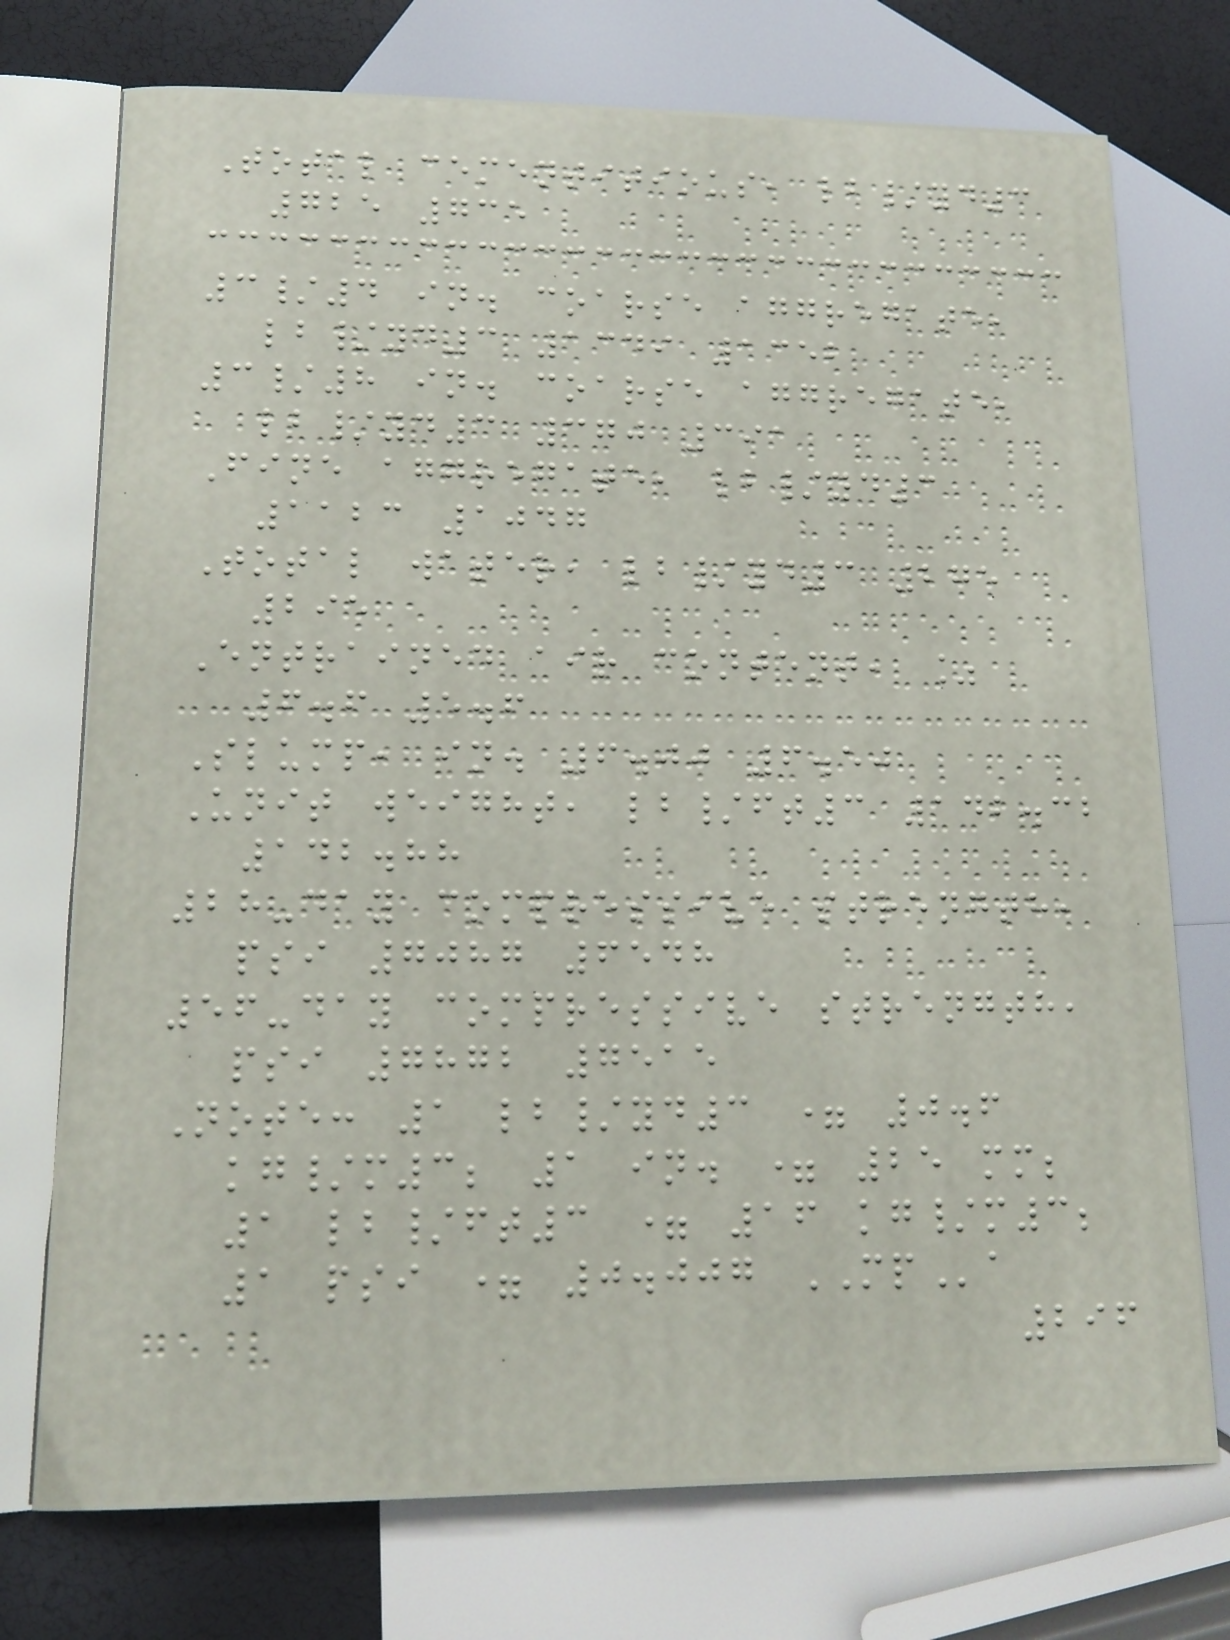Total cementitious, lb/yd3
725 735
3/4 in. coarse aggregate,
lb/yd3 1349 1352
3/8 in. coarse aggregate,
lb/yd3 370 391
Fine aggregate, lb/yd3
1123 1047
Total water, lb/yd3 275
295
Entrained air content, %
6.6 5.6
Slump, in. 6.00 6.50
Unit weight, lb/ft3 142.32
142.88
28-day compressive strength,
psi 7087 6548
56-day compressive strength,
psi 7872 7515
Note: 1 lb/yd3 = 0.6
kg/m3; 1 in. = 25 mm;
1 lb/ft3 = 16 kg/m3;
1 psi = 0.007 MPa
296
